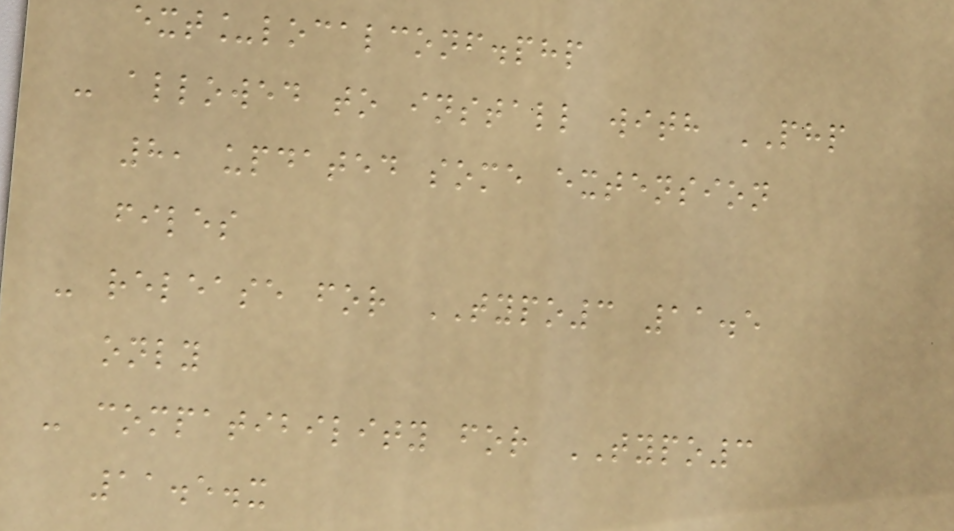ext_localconf.php
- allowed to install with PHP
8, updated some extension
files
- release for TYPO3 11.5
only
- compatibility for TYPO3
11.5.x
